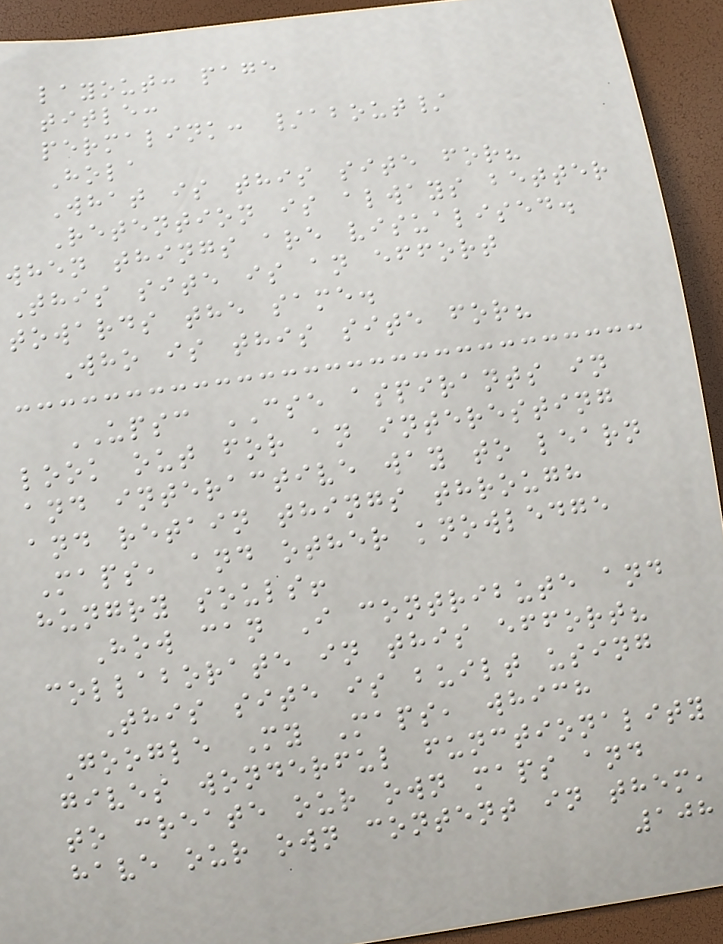layout: page
title:
permalink: /about/
Hola
What is this site for?
Retention is always better
when things are visualised.
This site is an effort
towards the same.
Who is this site for?
UPSC CSE aspirants in
look out for an interesting
and interactive way to learn
and retain things through
Maps, and other knowledge
hungry souls!
How can I contribute and
collaborate in this effort?
This site is built using
Google My Maps, which
gives wonderful functionality
to create our own maps and
have our own content in them,
108
